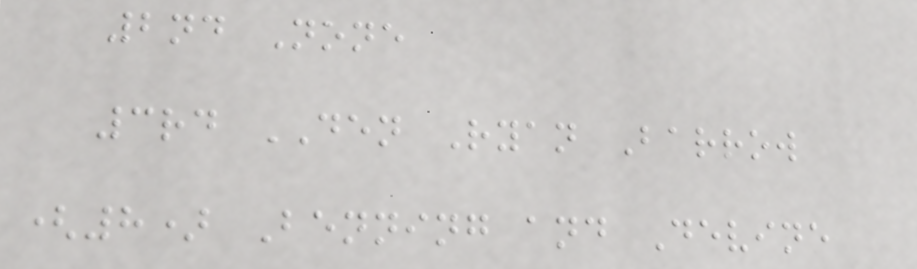2nd None
3rd DEN Ryan Barrow
(8) Benning and Devine
